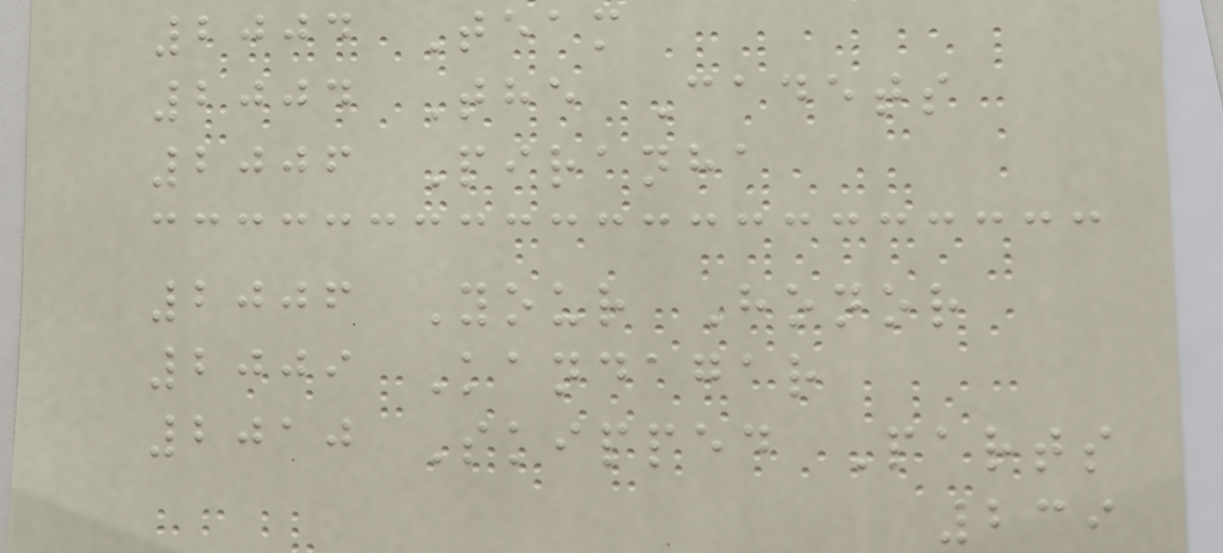2004 Team
2004 The Cadets
2006 Piranha
2006 Your Honor
2009 Kandagar
2010 Skipped Parts
239
